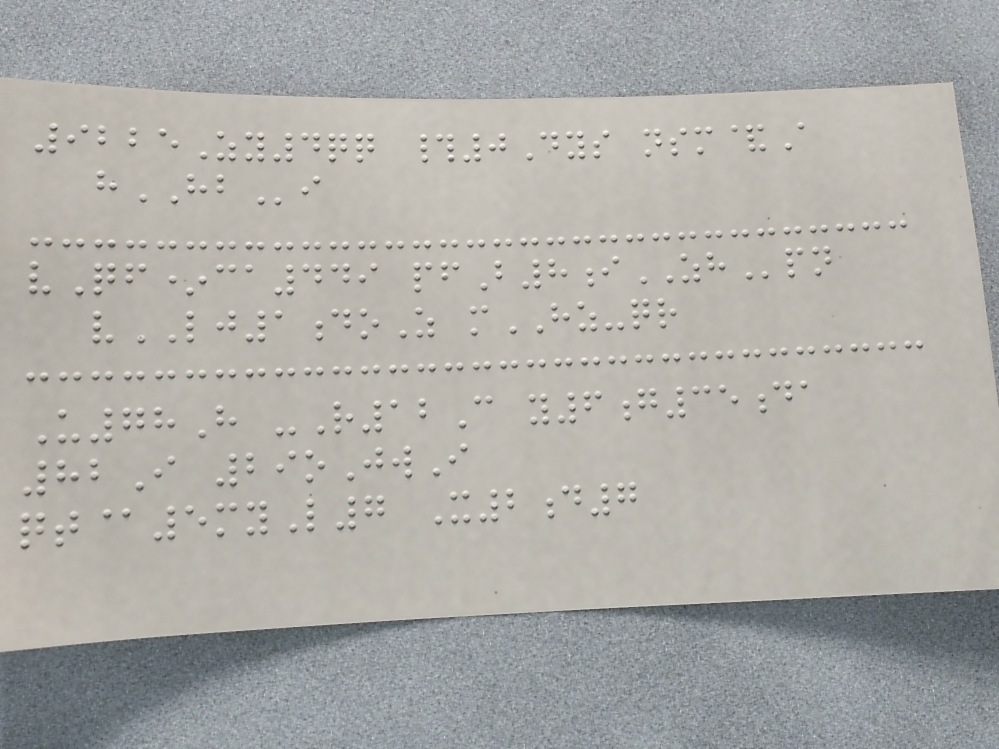9225Zy4qq #0Dys nsm&A
hHBi
vQf*ca449 pfB8iZHpn
vLJ1doZ mHZ-qr
U78H -R12C y6g35da
82I 29oJwI
qt@5myL7 X2d7
